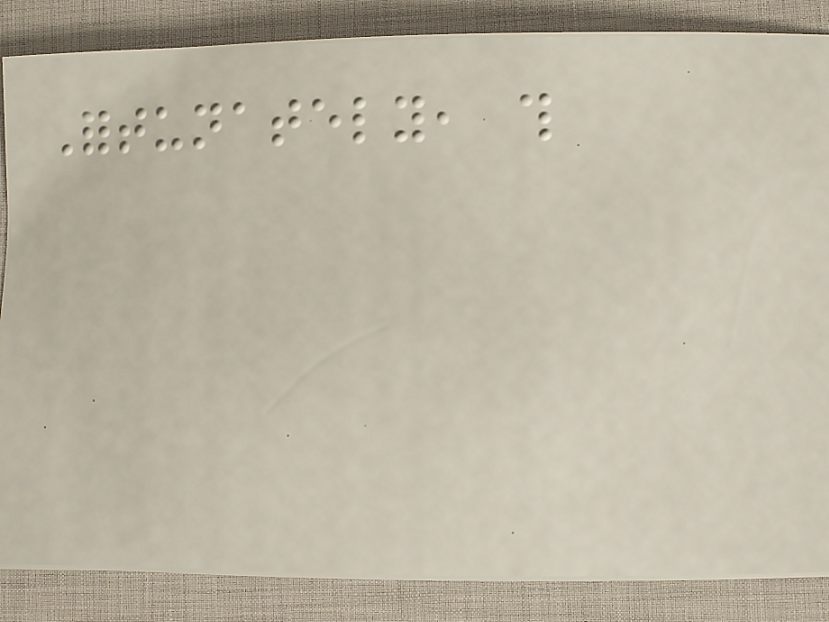Fortunately, this
